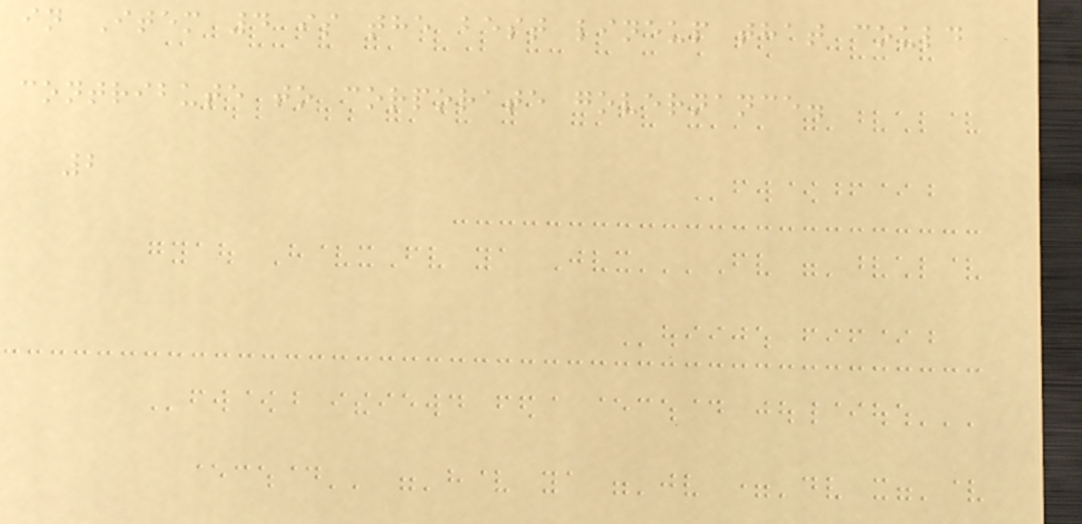in Item 4 is the best lineup that could
contribute to corporate governance.
2
